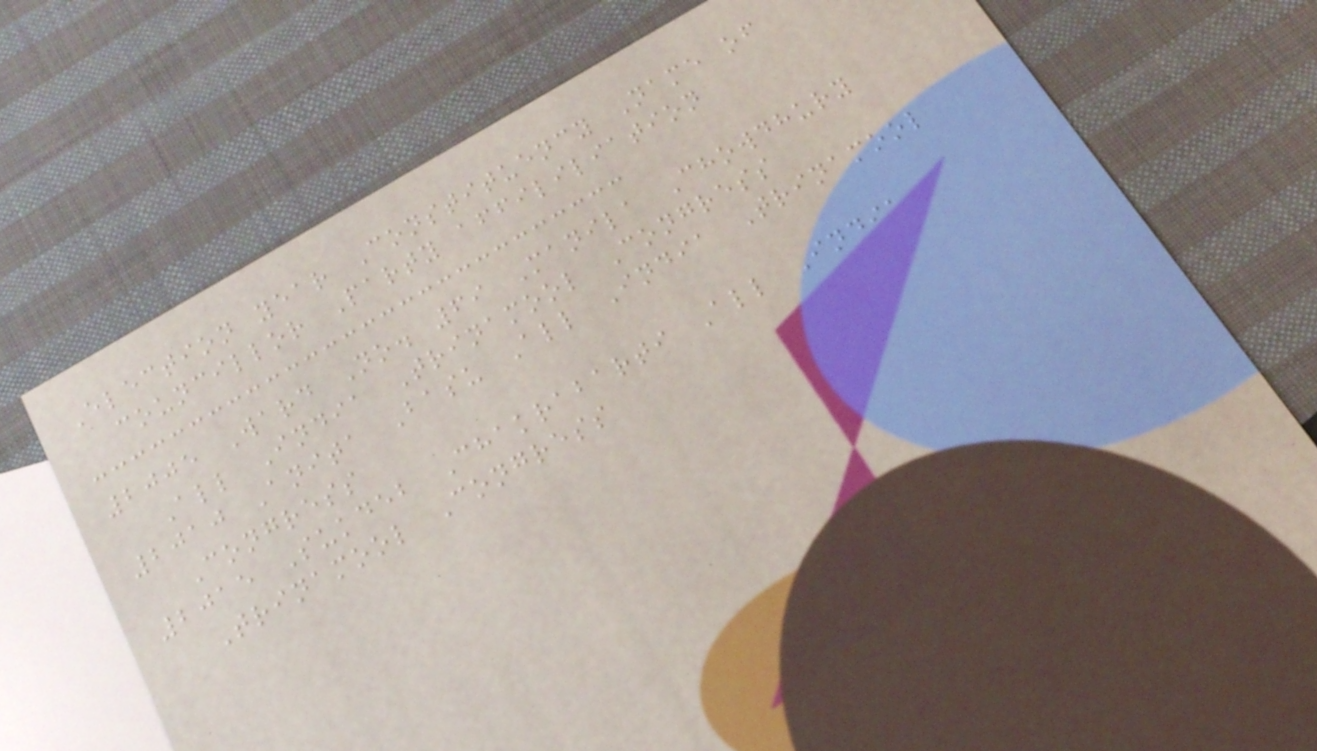Election year Constituency Name of
councillor Party affililiation
2005 Ward No. 69 Manila Chowdhury
All India Trinamool Congress
2010 Anita Basu All India Trinamool
Congress
2015 Sukdeb Chakrabarti All India
Trinamool Congress
